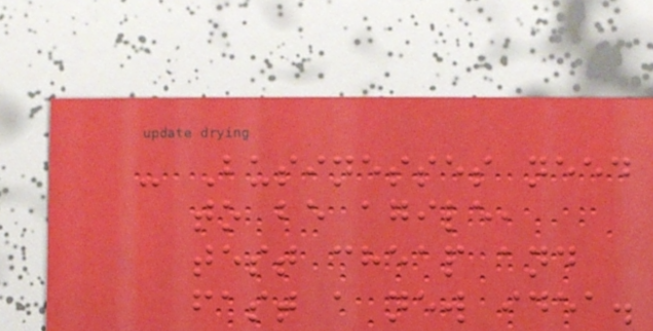- Businesses need
to be agile,
test cheap and
fast a new idea.
